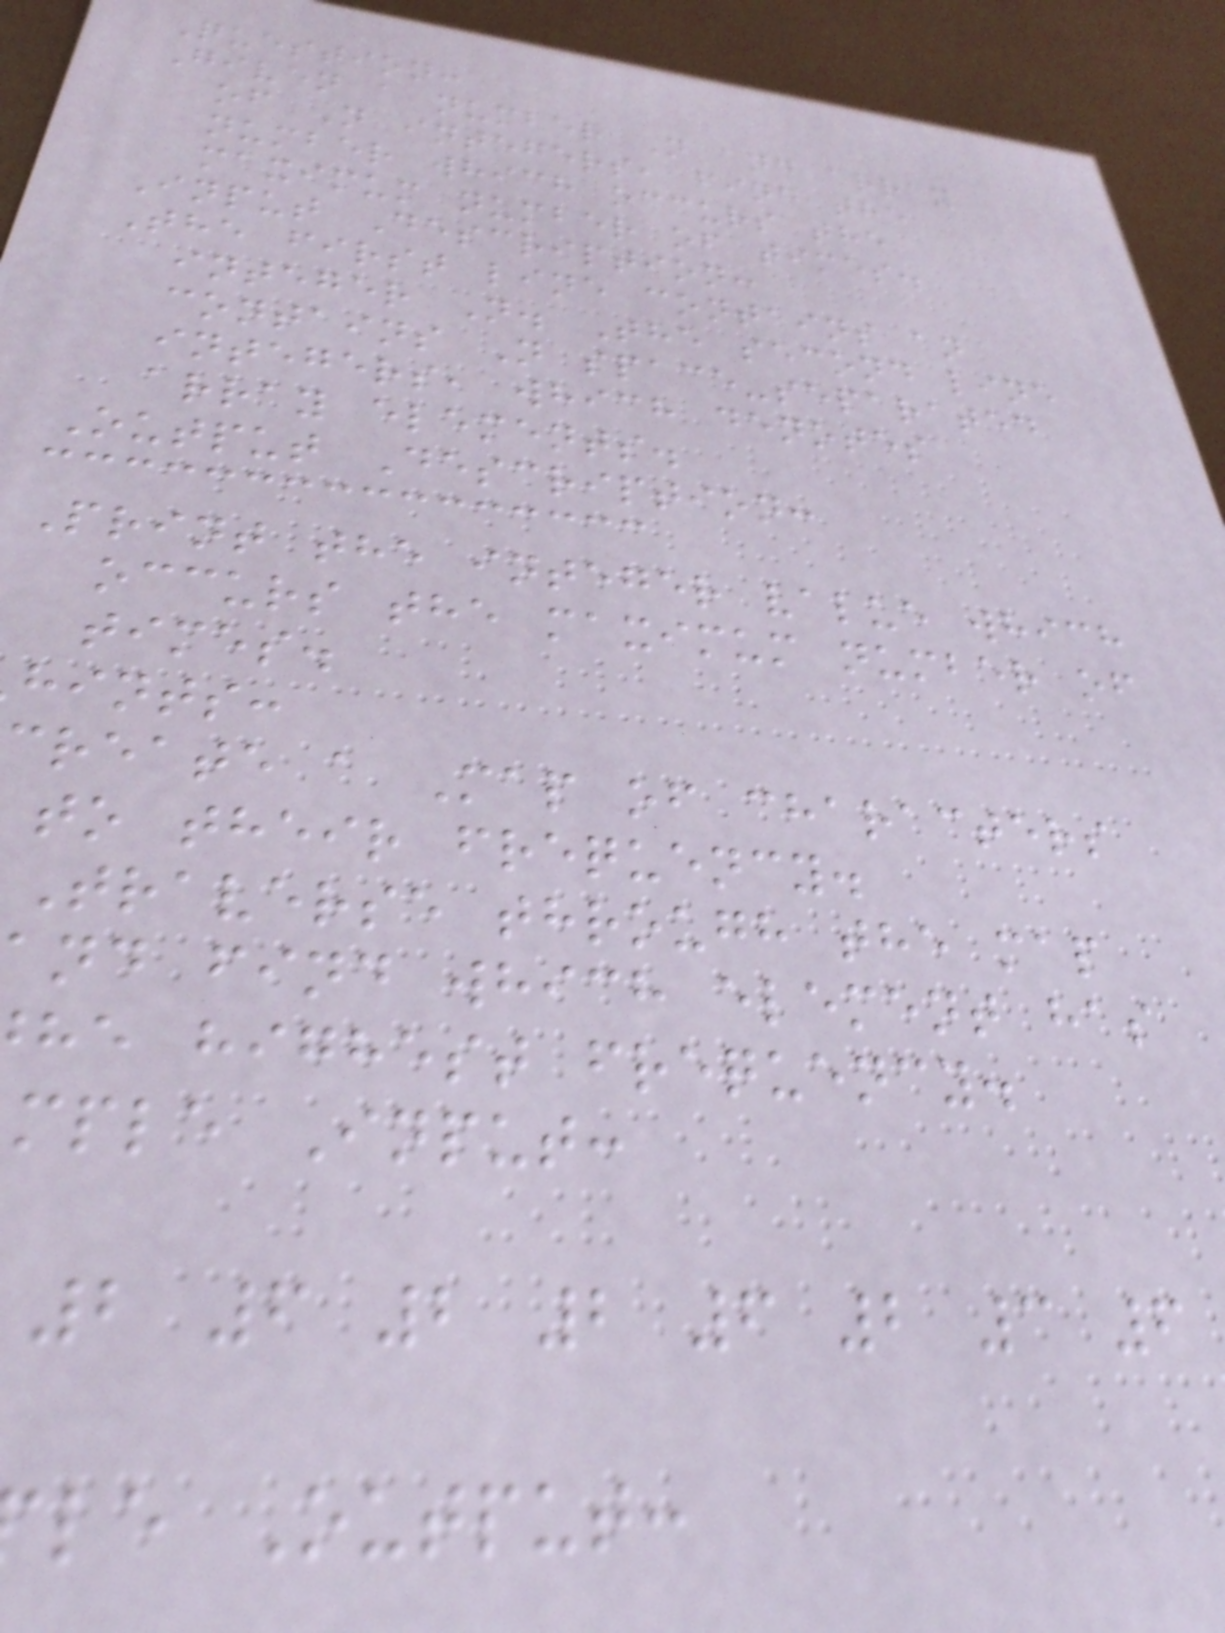Question:
Given a number N and array
of N integers, find the
number which occurs the
maximum number of times.
Input Description:
The first line contains an
integer N. The second line
contains N space-separated
integers, which denotes
array elements.
Output Description:
Print the integer value which
occurs the maximum number of
times.
hints:
create a Map of characters
to their frequency.
Traverse through the map
nd find which element has
he highest frequency.
mple Input:
2 6 2 2 6 2 3 6
le Output:
